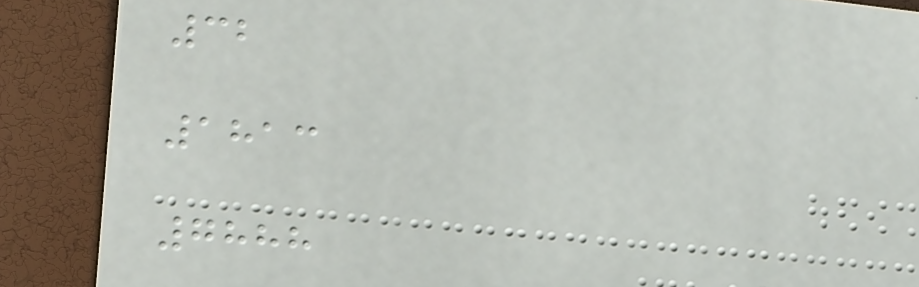32
1813
7888
